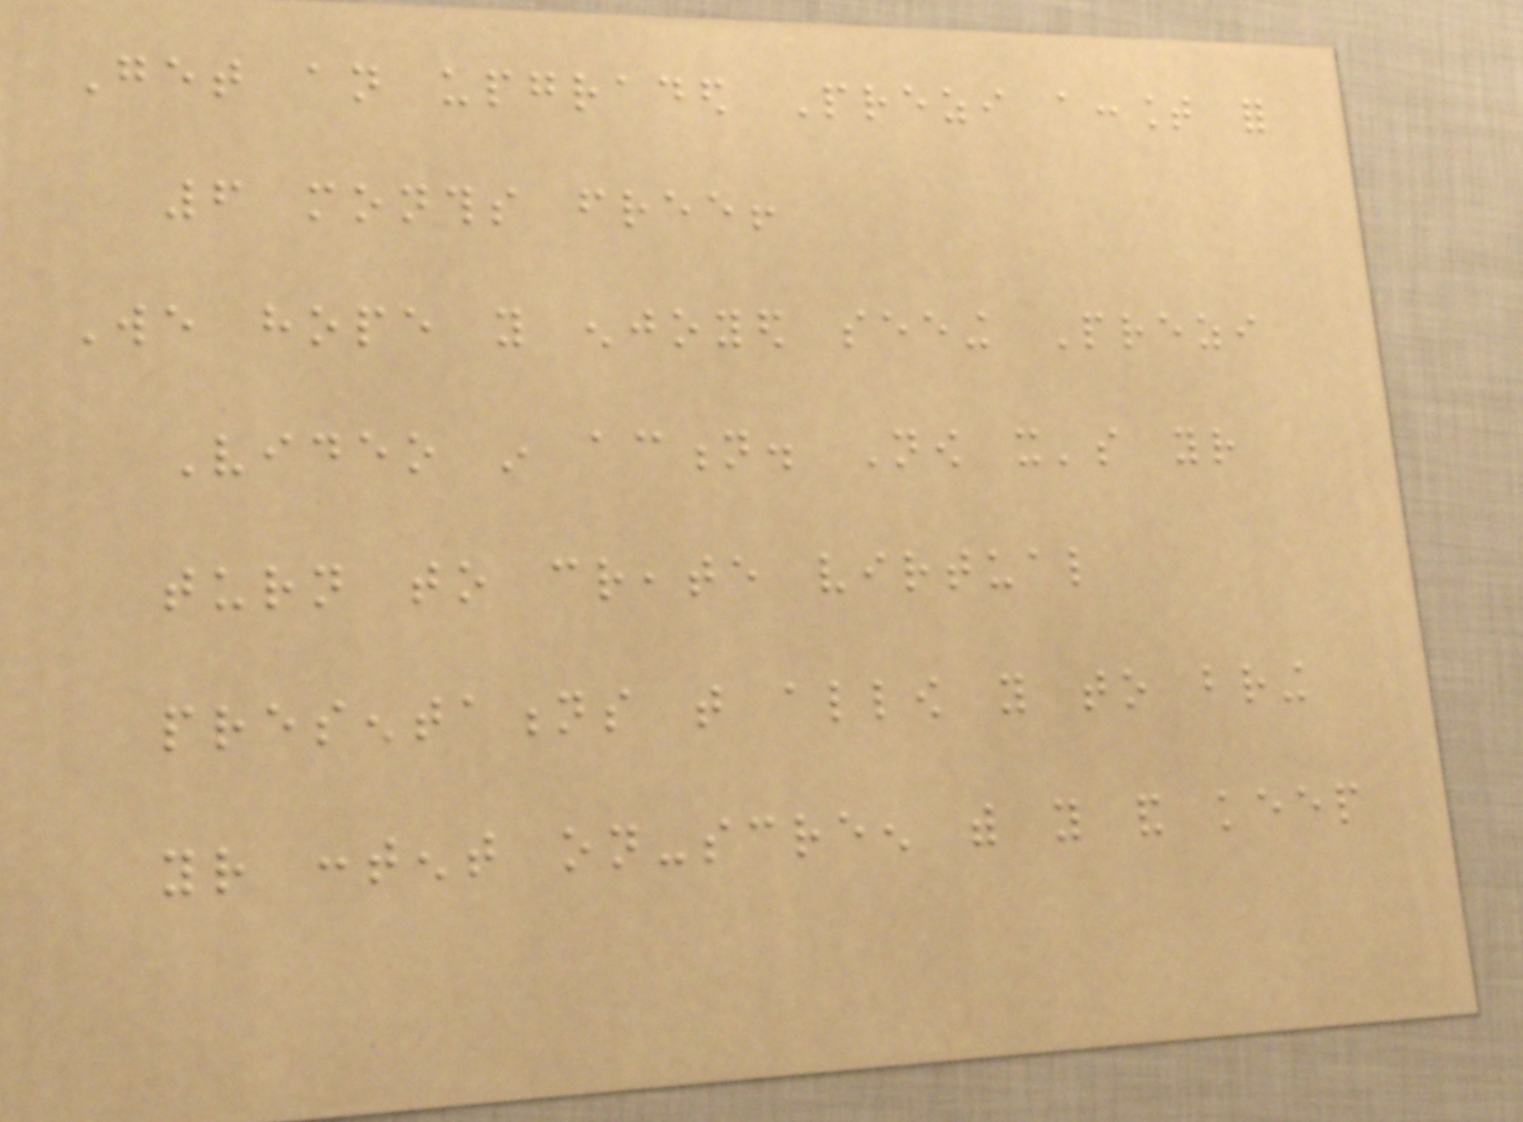Get an upgraded Prezi account for
6 months free!
We hope you enjoyed seeing Prezi
Video in action. Now it's your
turn to create virtual
presentations that allow you to bring
your content on-screen with you and keep
